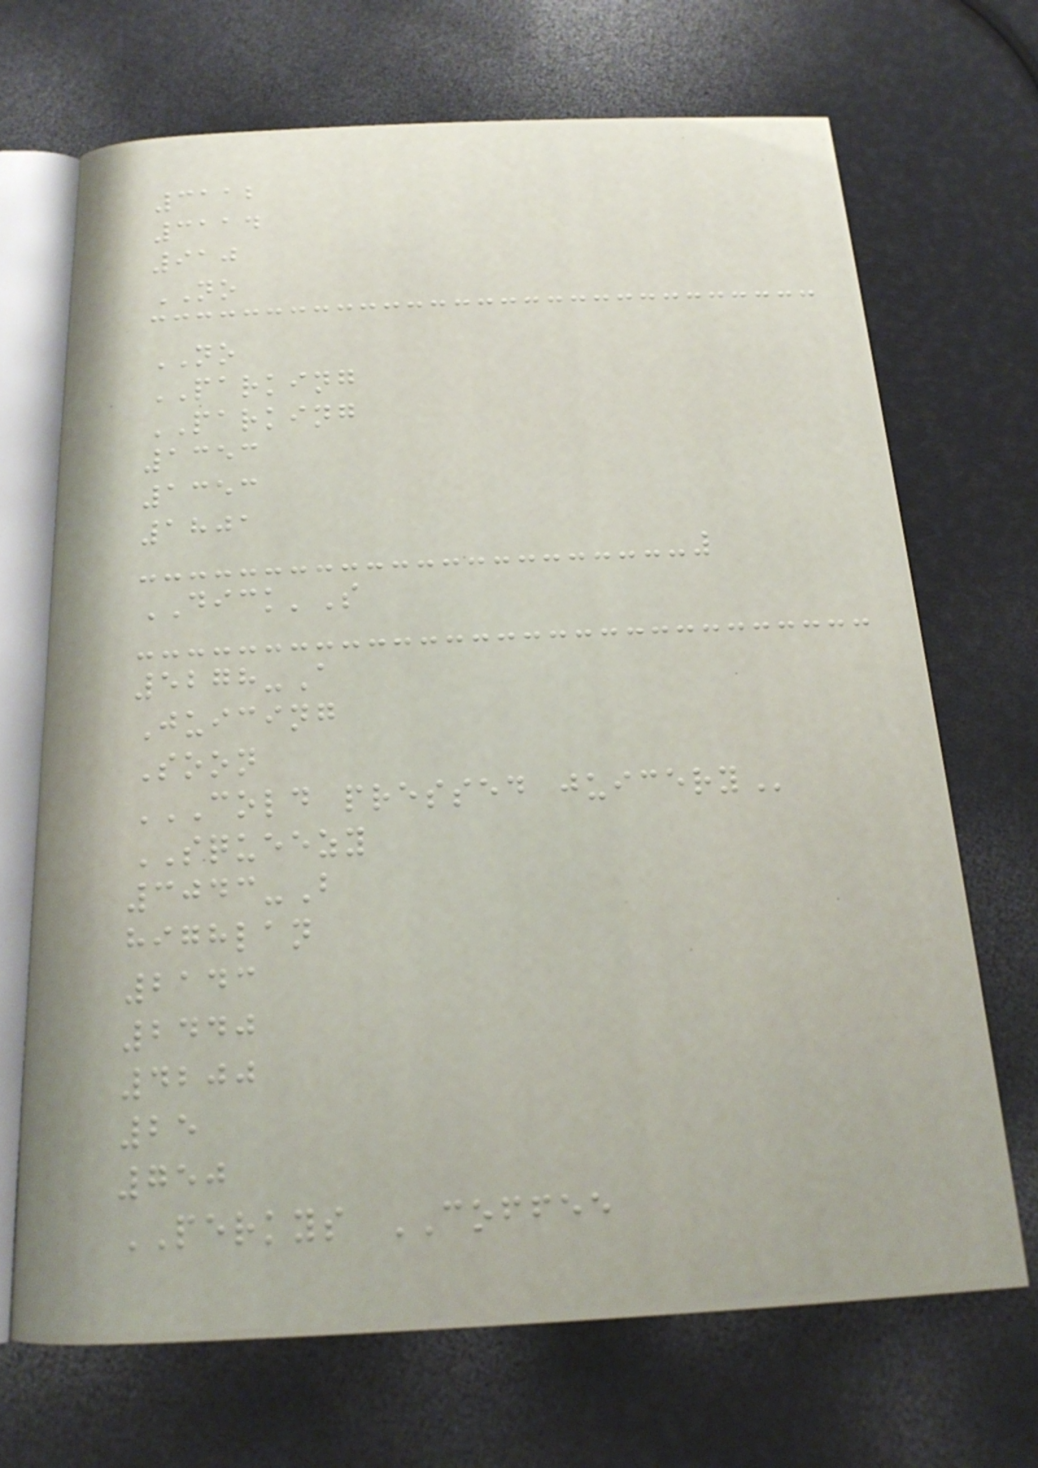3112
3114
910
NO
NO
PARKING
PARKING
1353
1353
1801
DICK'S
5278-A
Juicing
Soon
COLD PRESSED JUICERY
SQUEEZY
3043-B
highlan
2143
2440
4200
25
750
PERKYS COFFEE
